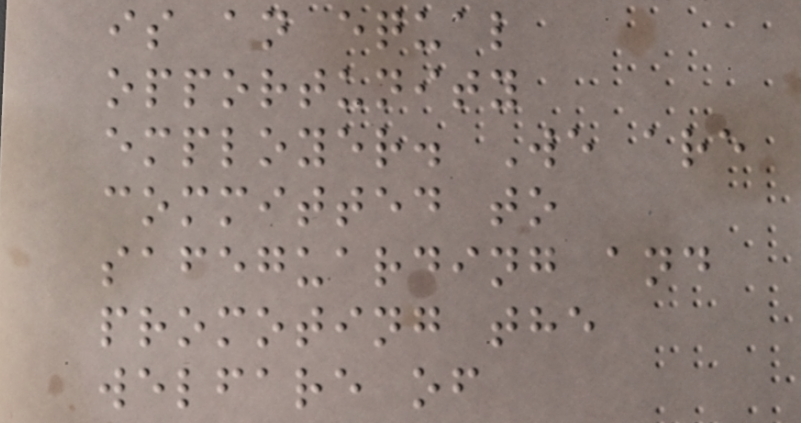is an equal
opportunity
employer. We are
committed to
safeguarding and
promoting the
welfare of
